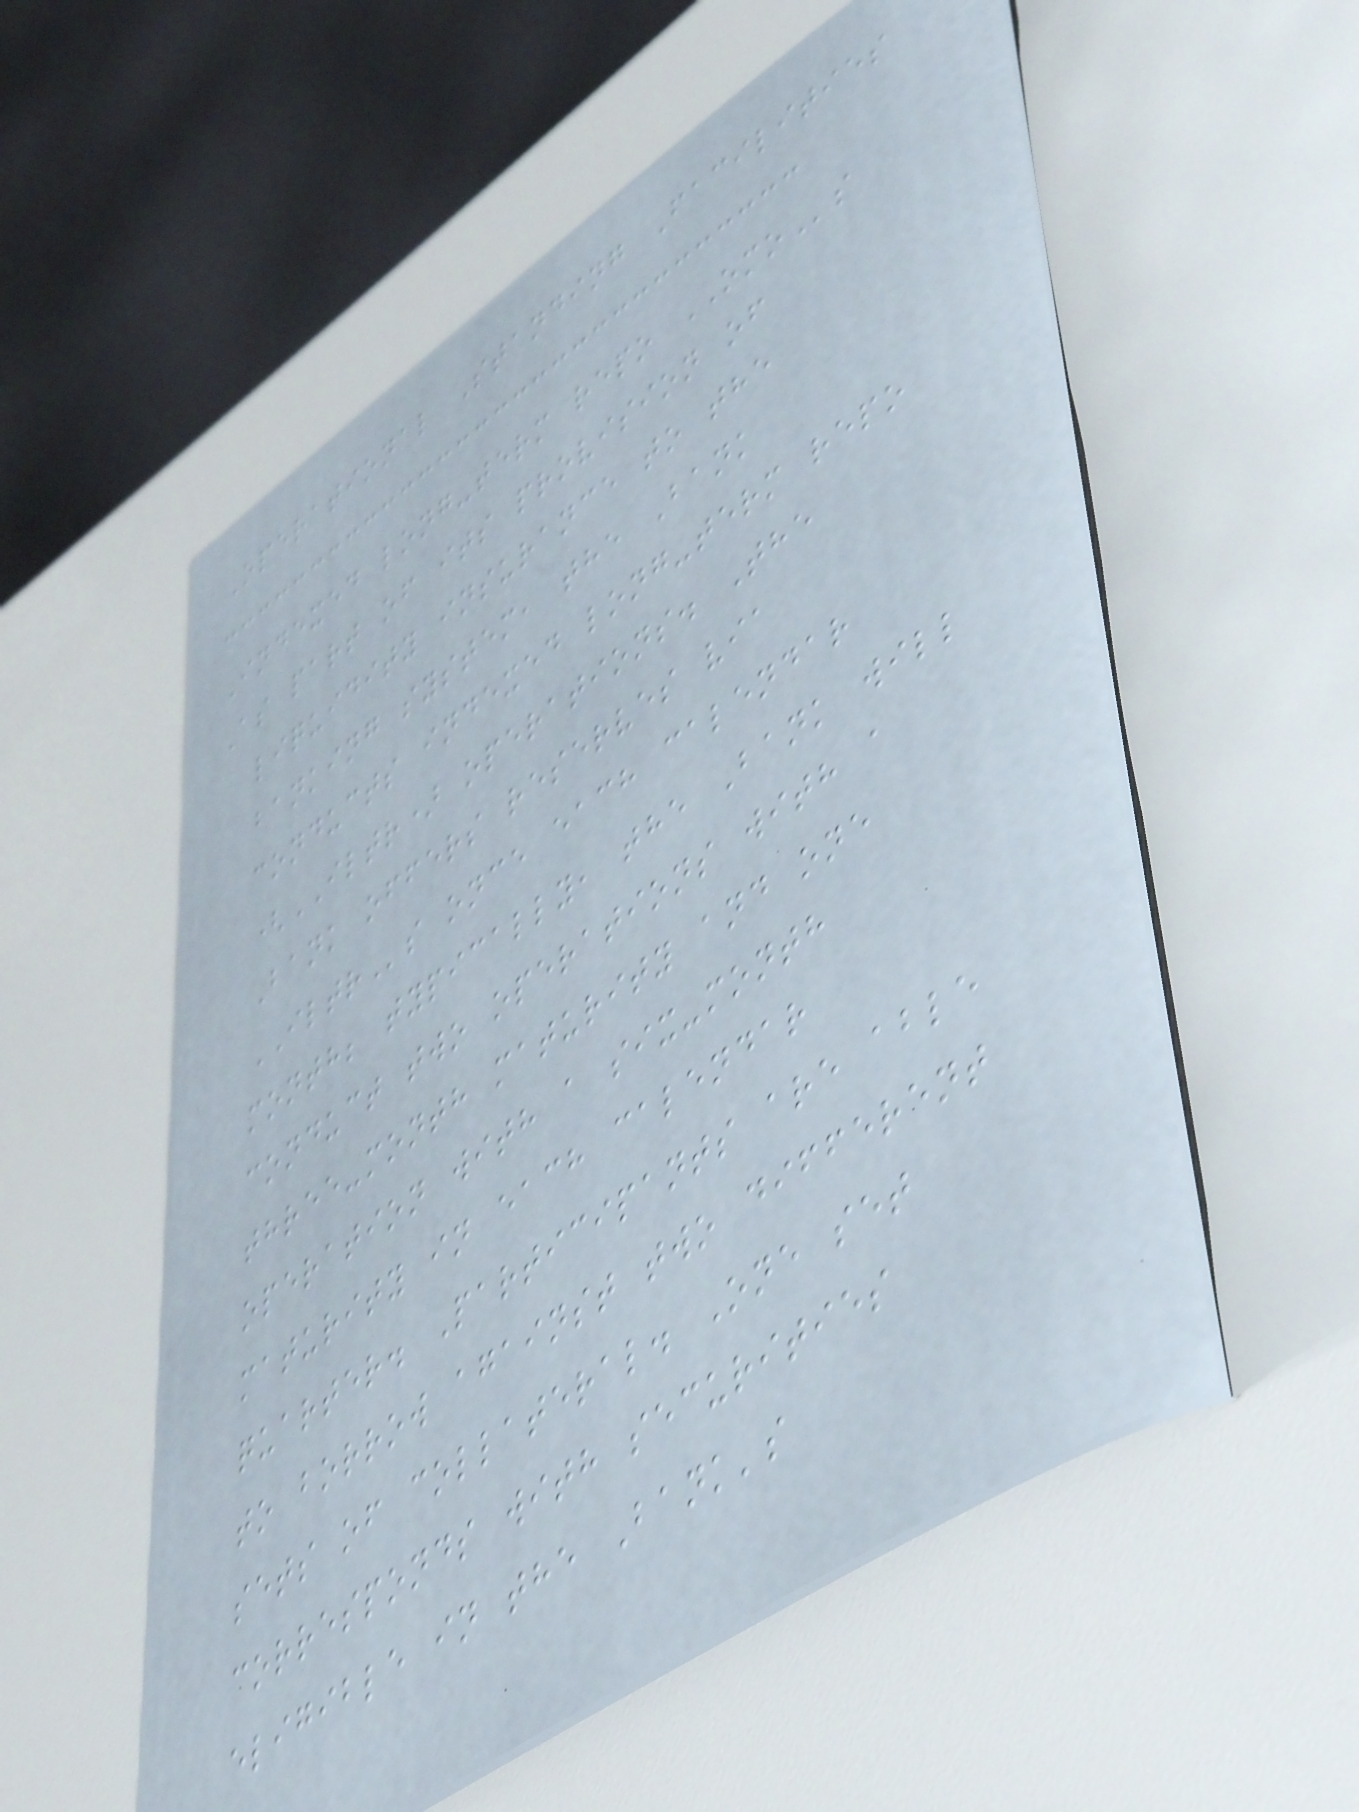Operational Standing Facilities
Indexed long-term repo OMOs
As part of its provision of
liquidity insurance to the
banking system, the Bank
conducts indexed long-term repo
(ILTR) operations. The
Bank offers reserves via
ILTRs once each calendar
month; typically, the Bank will
conduct two operations with a
three-month maturity and one
operation with a six-month
maturity in each calendar
quarter. Participants are able
to borrow against two different
sets of collateral. One set
corresponds with securities
eligible in the Bank's
